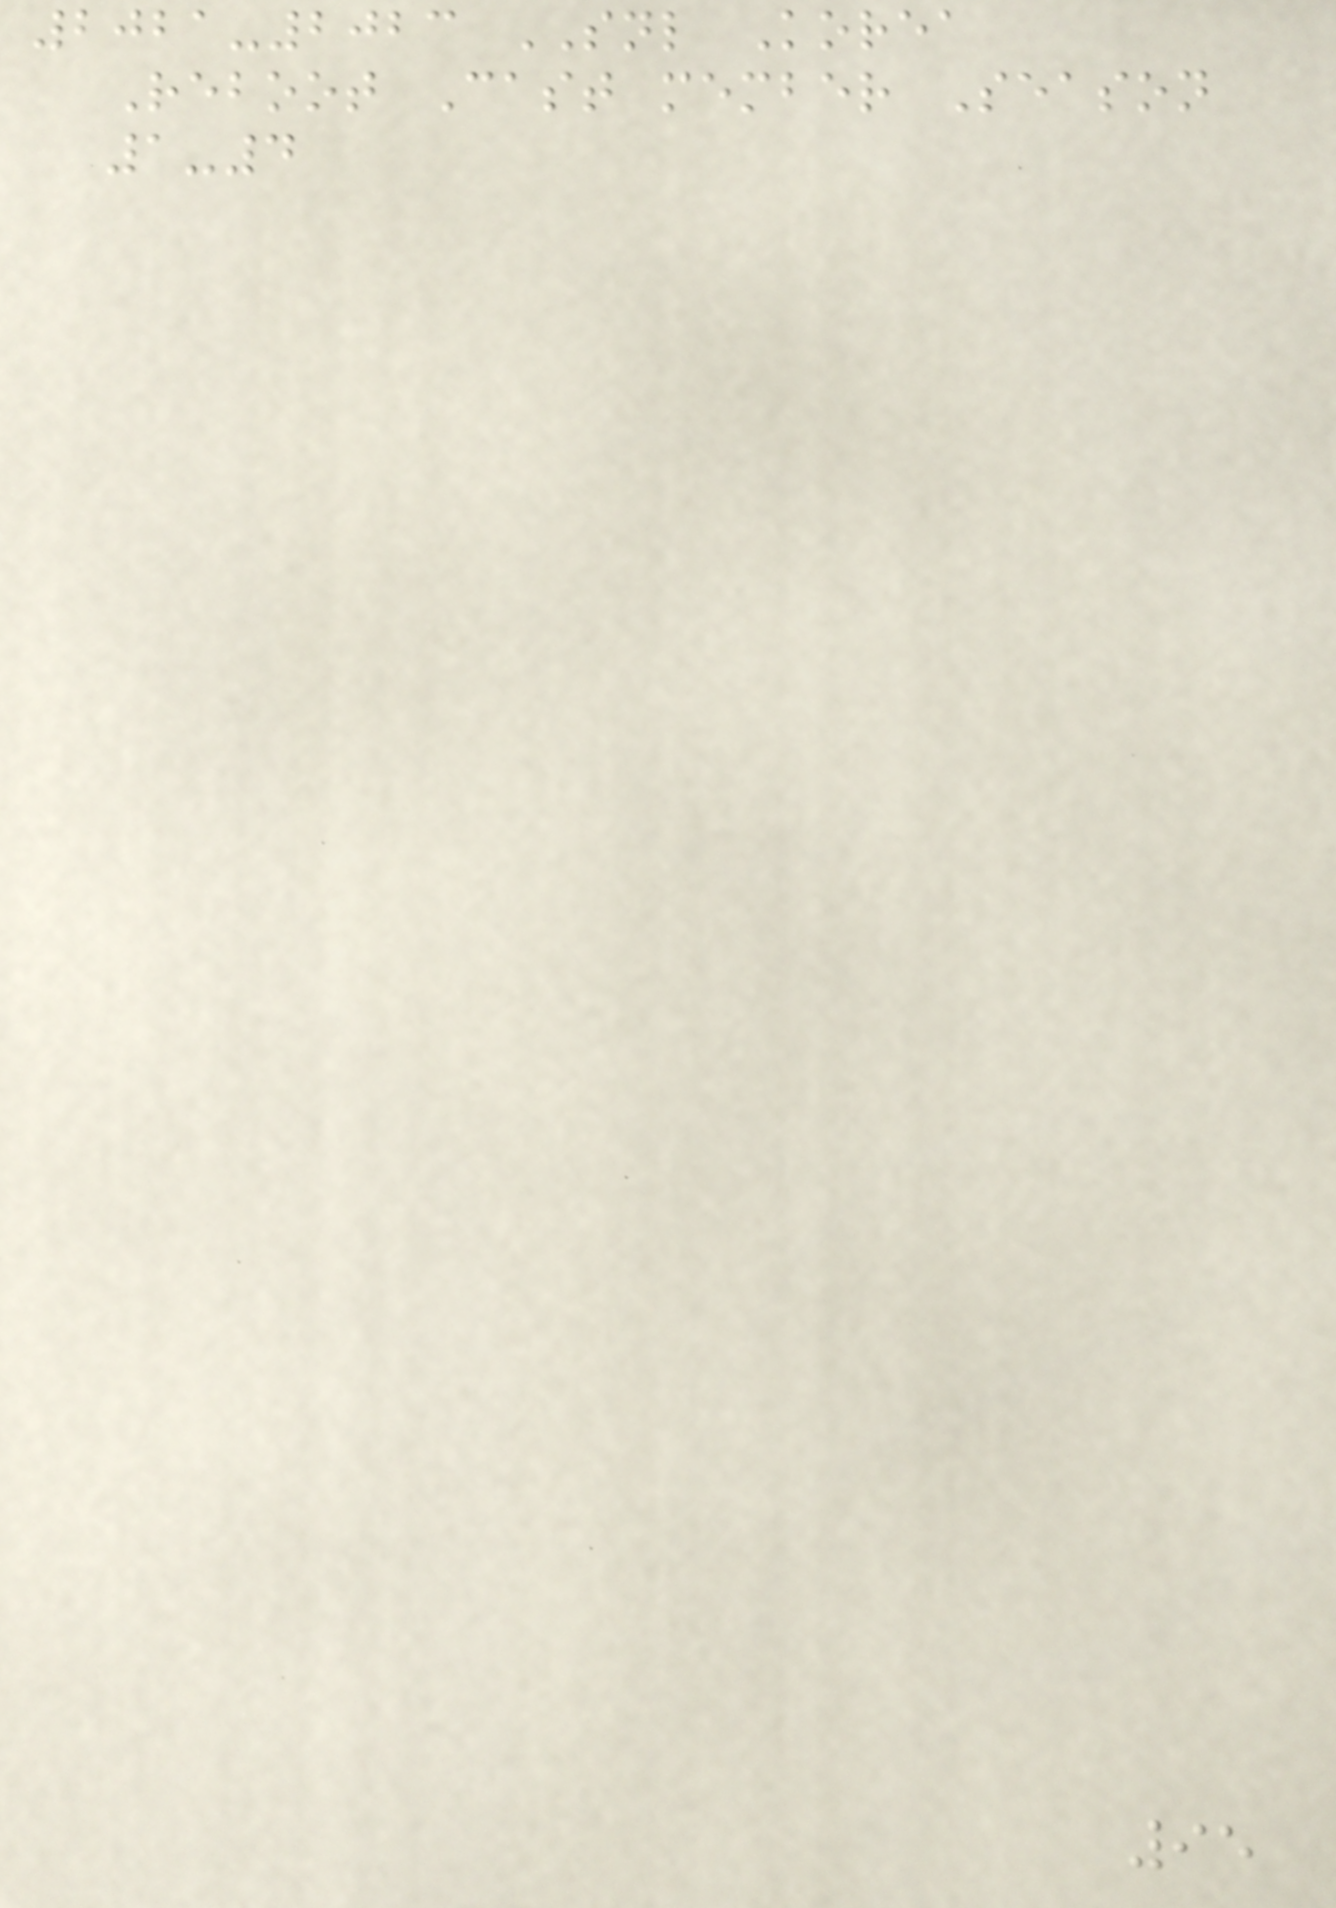2021-2023 SNL Korea
Reboot Cast member Season
1-4
95
